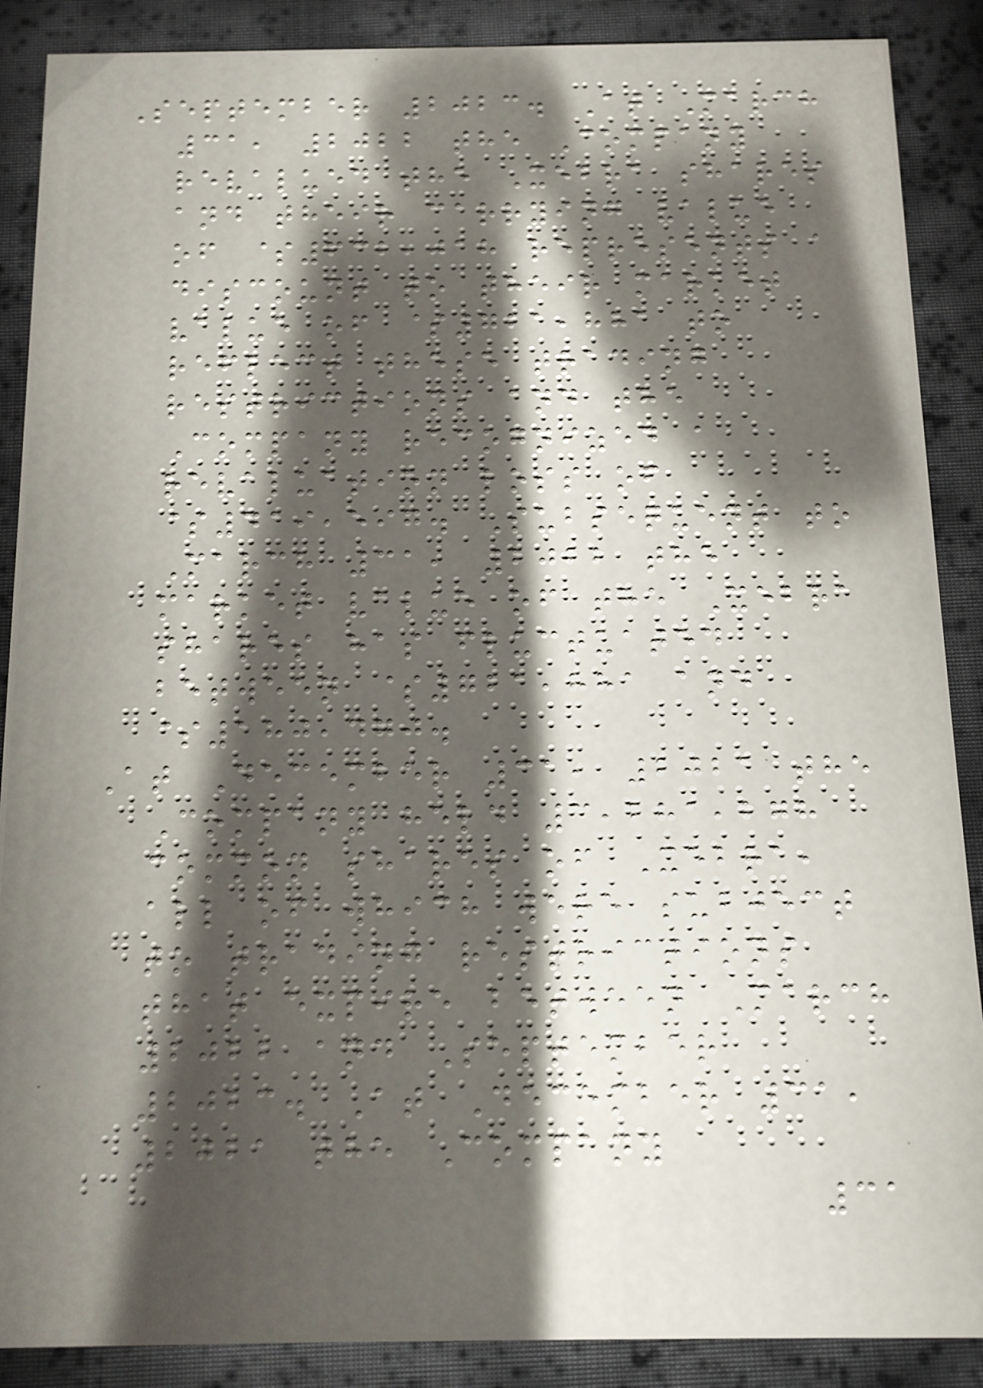September 2023. At March
31, 2022 the Company
revalued the Xebra shares
and their carrying value
of $632,018 represents a
discount to their market
value of $721,881 to
reflect these trading
restrictions and the
Company recognized a
revaluation loss of
$419,597. Subsequent to
March 31, 2022 the
market value of the Xebra
shares has fluctuated
between $721,881 and
$180,470.
At December 31, 2021 the
Company held 3,281,278
common shares of Xebra,
all of which were subject
to trading restrictions
that expire between March
2022 and September
2023. At December 31,
2021 the Company
31
